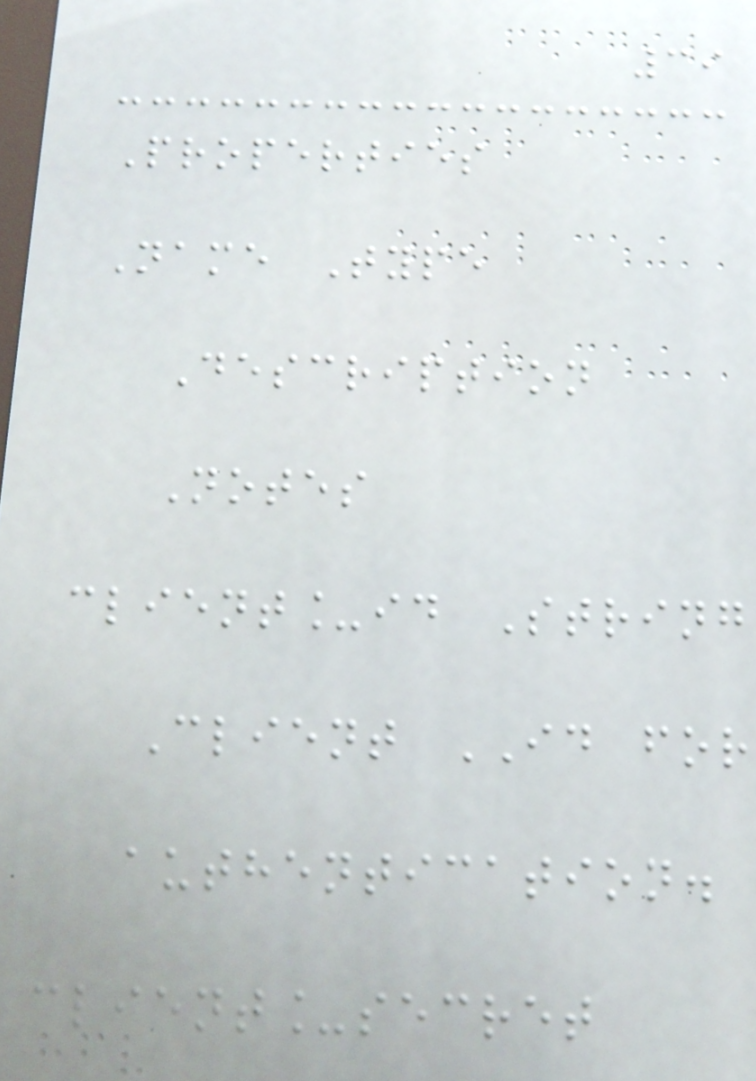39
Properties
Name Type
Description
Notes
client_id String
Client ID for
authentication.
client_secret
